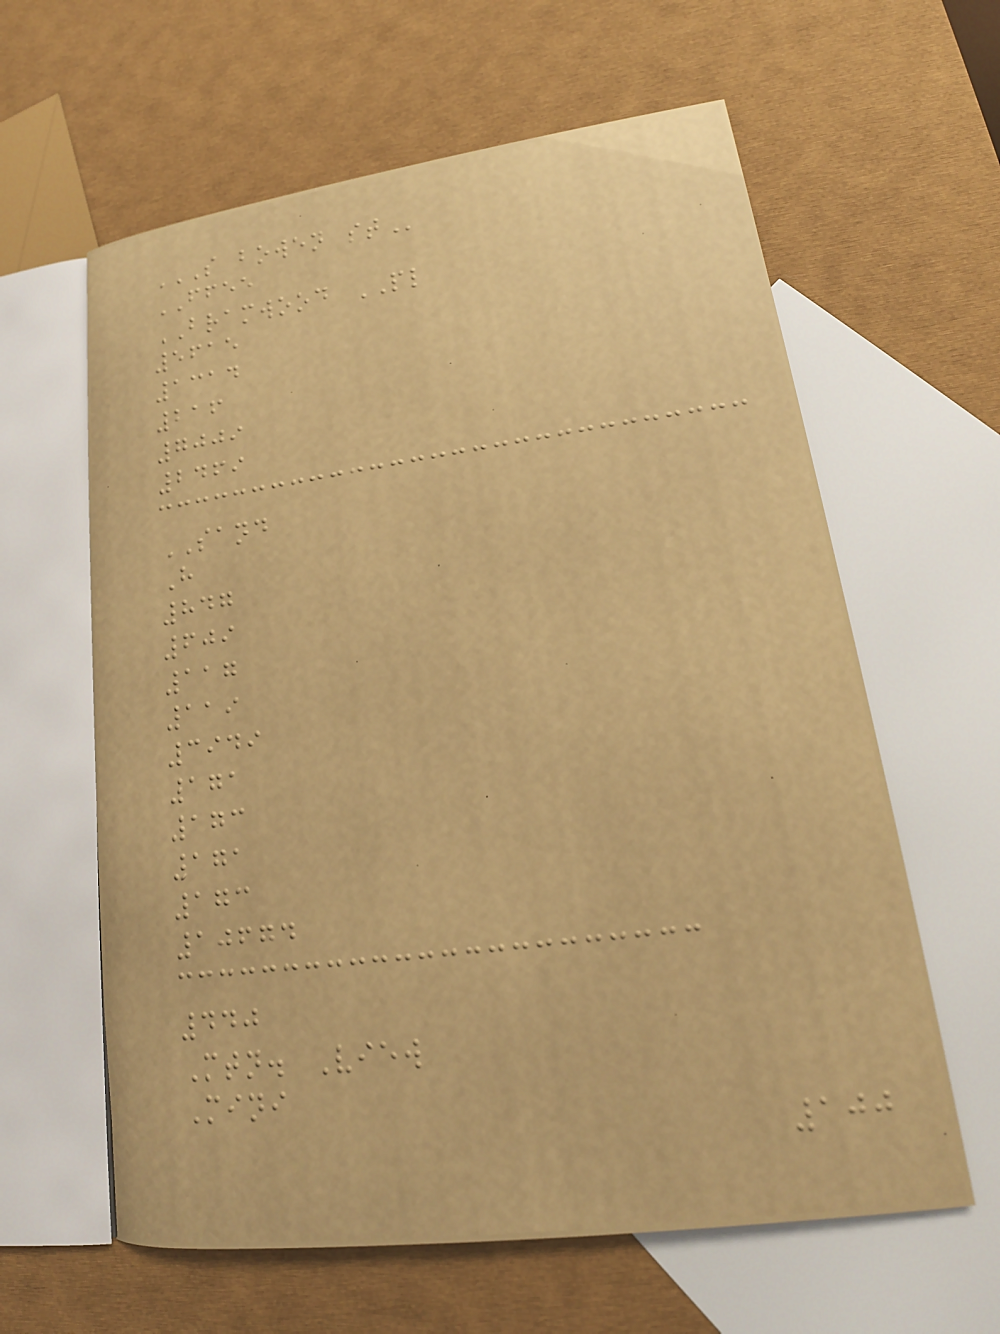S BOWEN ST
FFEE
BRAMWOOD PL
5615
1314
216
7009
2469
SAND
H
847
609
117
119
3949
171
173
171
173
10674
440
Mtn. View
Mini
100
